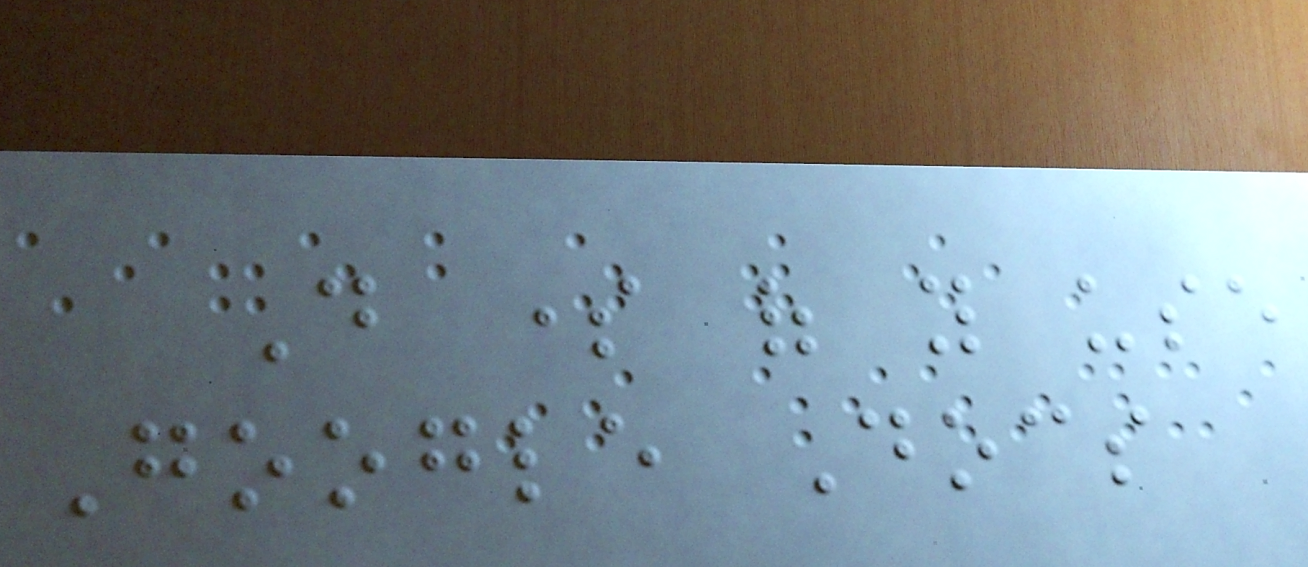Do some of you use
Google Docs
